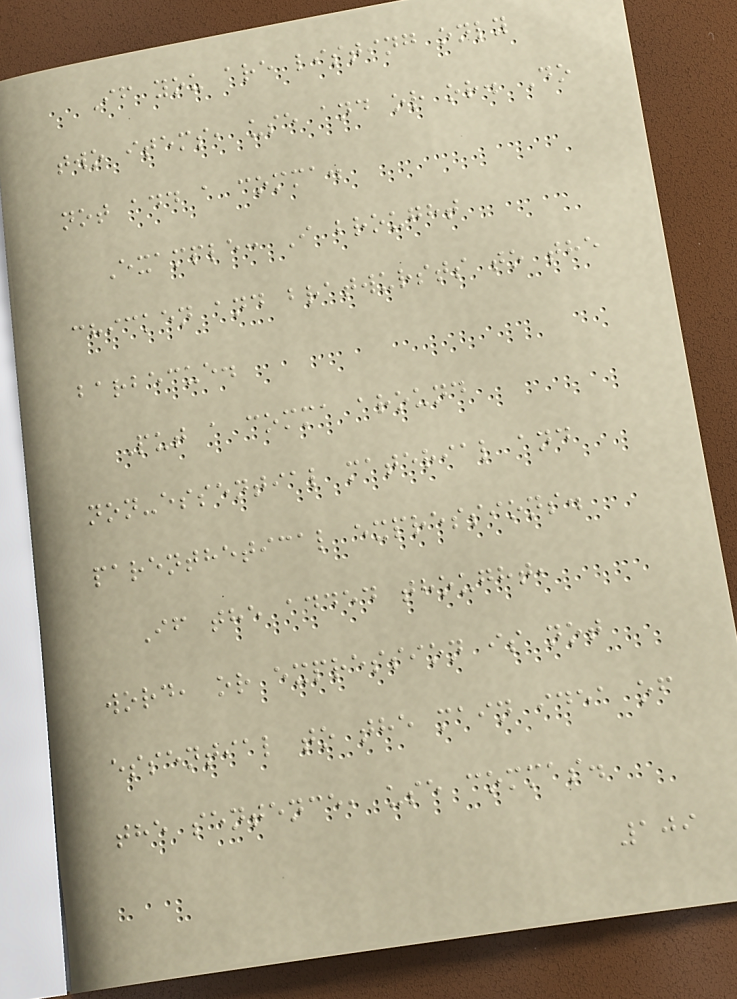If you are listing only
two items, use and or or. Do
not add a comma.
Example: I brought
chicken and bratwursts to the
barbecue.
Put a comma around
non-essential material and
parenthetical expressions.
If the added thought,
word, or expression is not
essential to the main idea of
the sentence, use commas.
109
